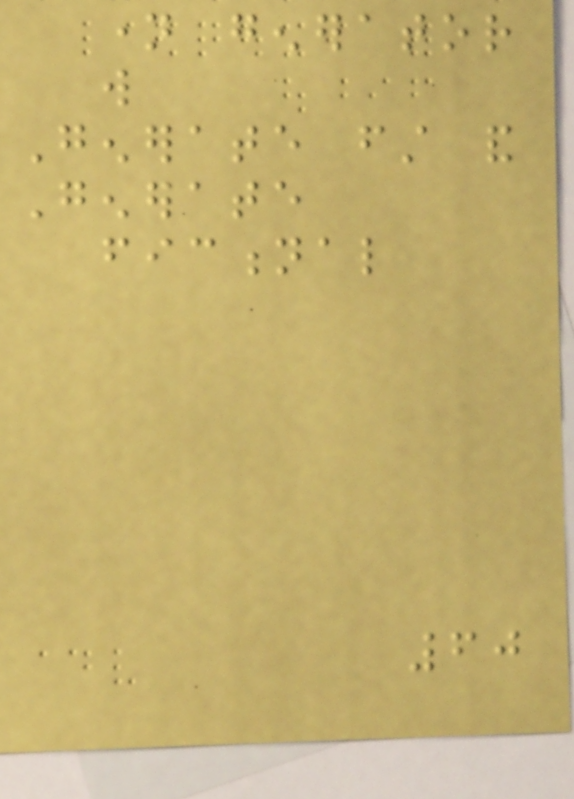name generator
will
Generate first and
Generate
fictional
60
